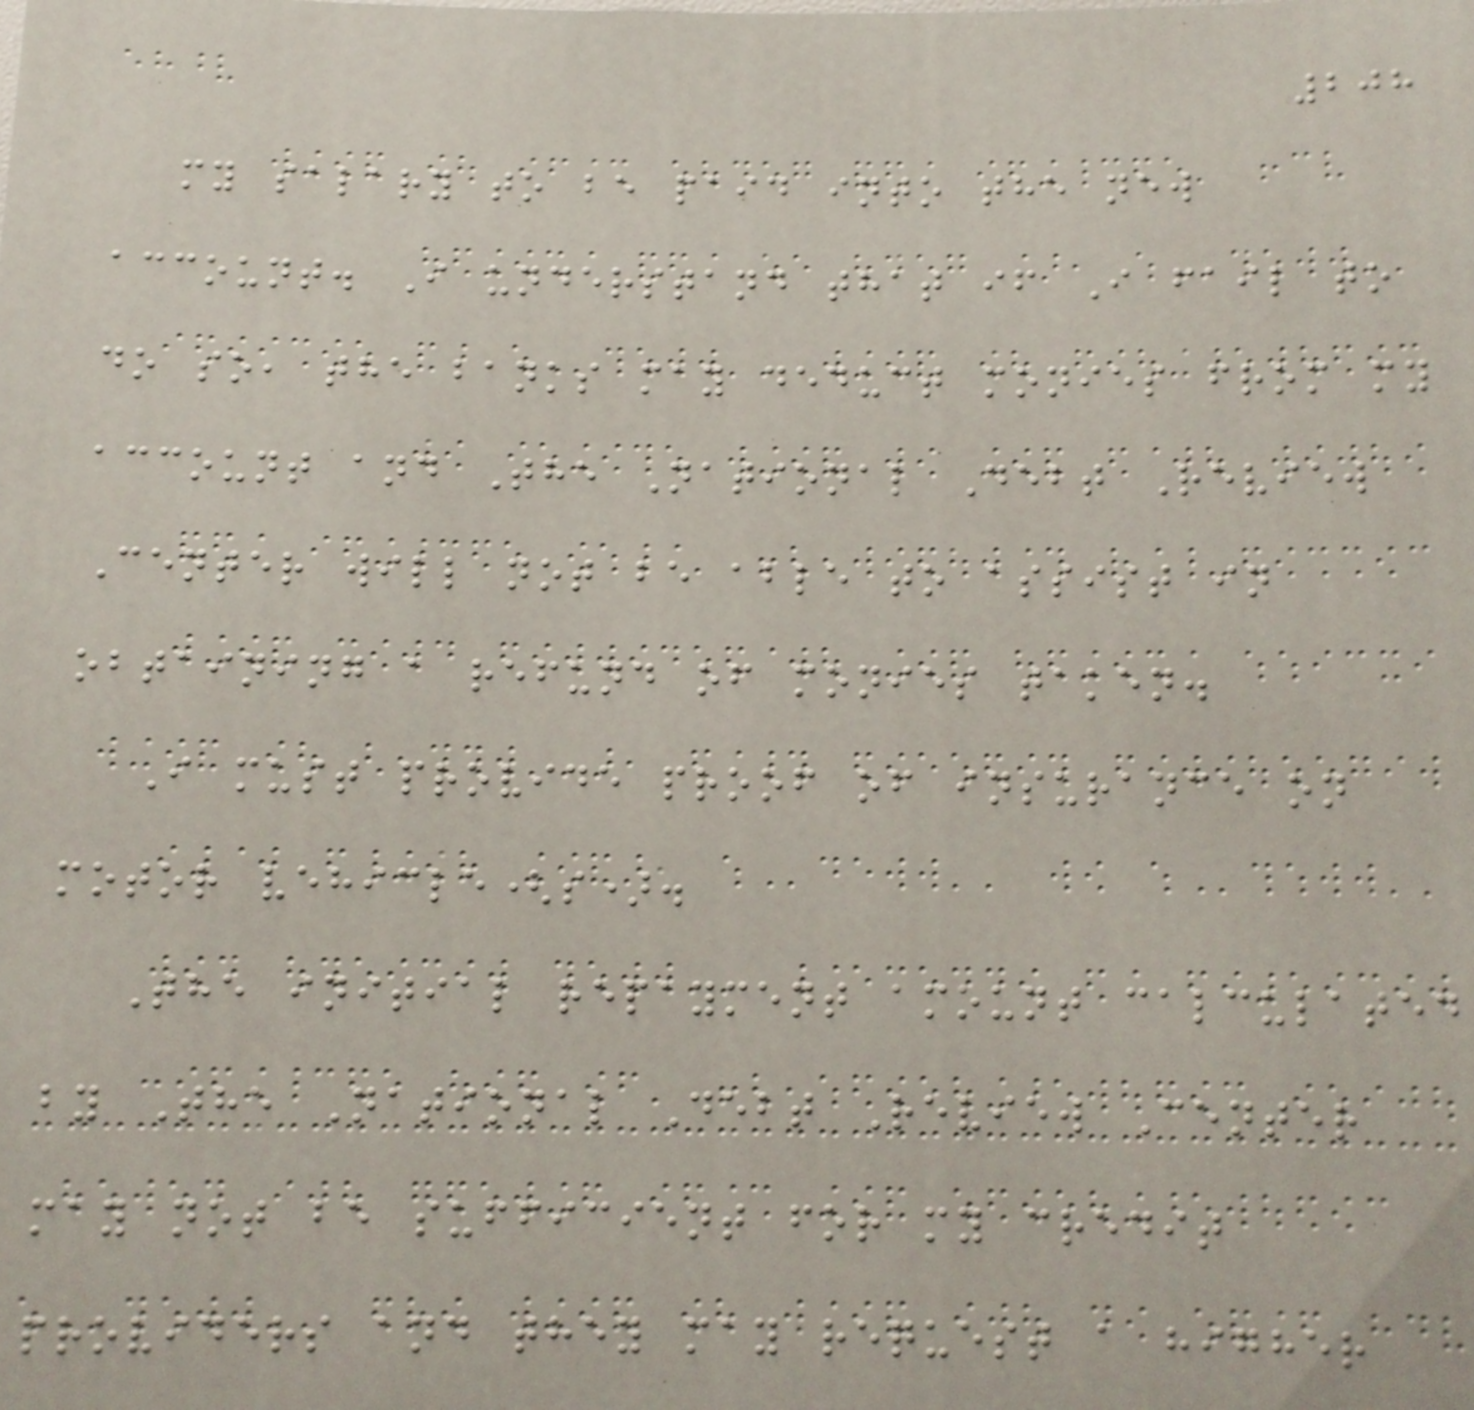208
my salary to be paid into the new
account. I understand that if I fail to
do so, the banks may deduct monies from my
account and The National Debt Review
Center will not be able to assist in
obtaining a refund of monies taken.
I must provide proof of insurance on
motor vehicle(s).
The initial repayment amount calculated
by The National Debt Review Center
may not be sufficient for my credit
providers and they may request a higher
